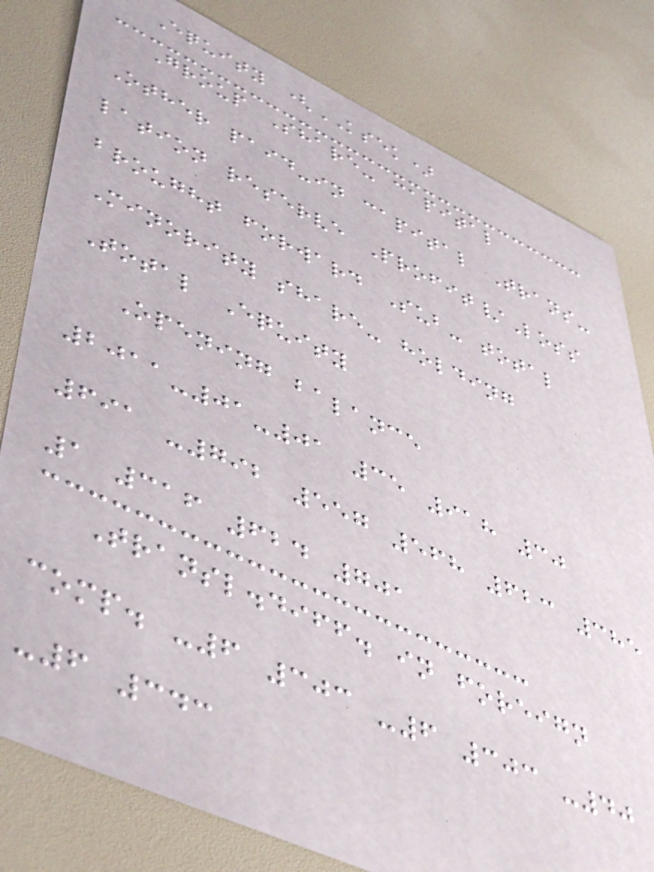Equity (KSEK)
Group Share- capital
Other paid-in capital Trans-
lation reserve Profit/Loss
brought forward Sub- total
Minority share- holding
Total Equity
Opening balance
2011-01-01 35 918 30
691 -792 557 568 623 385
1 316 624 701
Transl.diff. in foreign
comp. -6 303 -6 303 -40
-6 343
